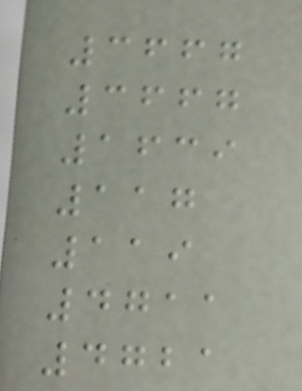3667
3667
1639
117
119
4711
4721
